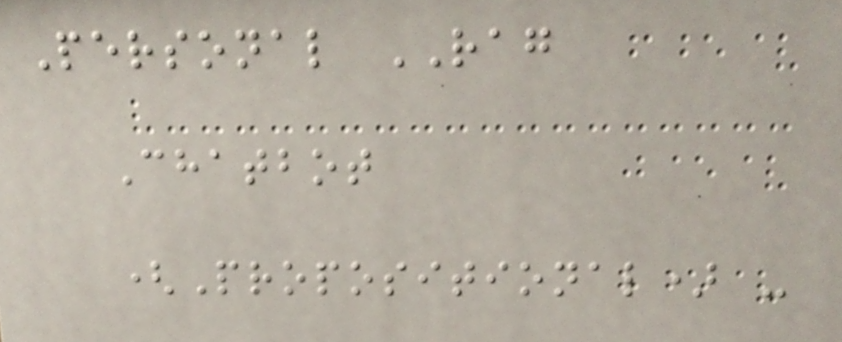Personal RAG
Chatbot
(Propositional) -
